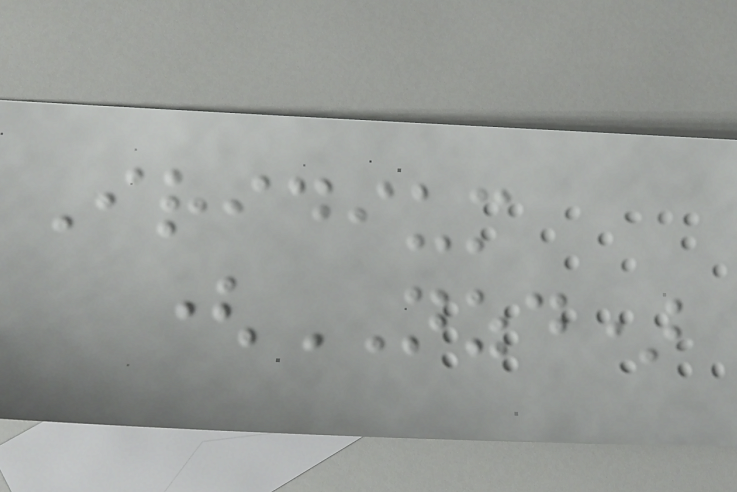Iridium
(NZD)
